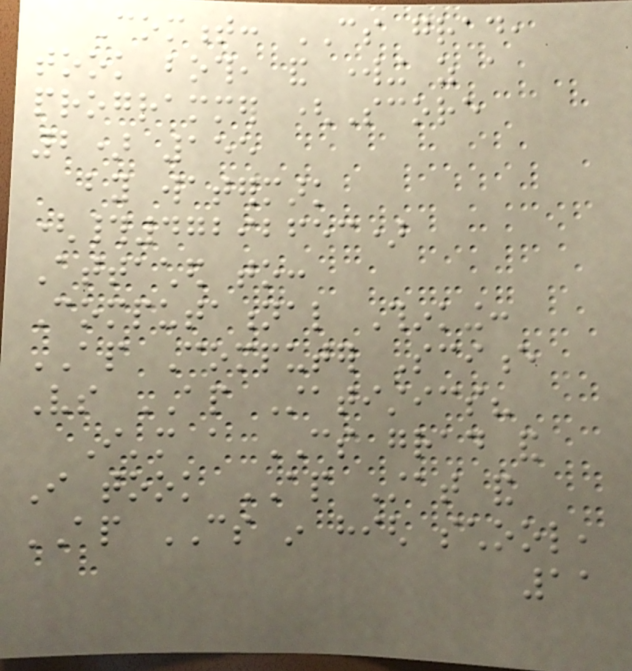Comment: CS grad,
took both, and working as a
programmer (Score
2) 155
by watermark
(#47292653)
Attached to:
Computational Thinking:
AP Computer Science
Vs AP Statistics?
I'm a CS grad and
I took AP Stat and
AP CS in high school,
11
